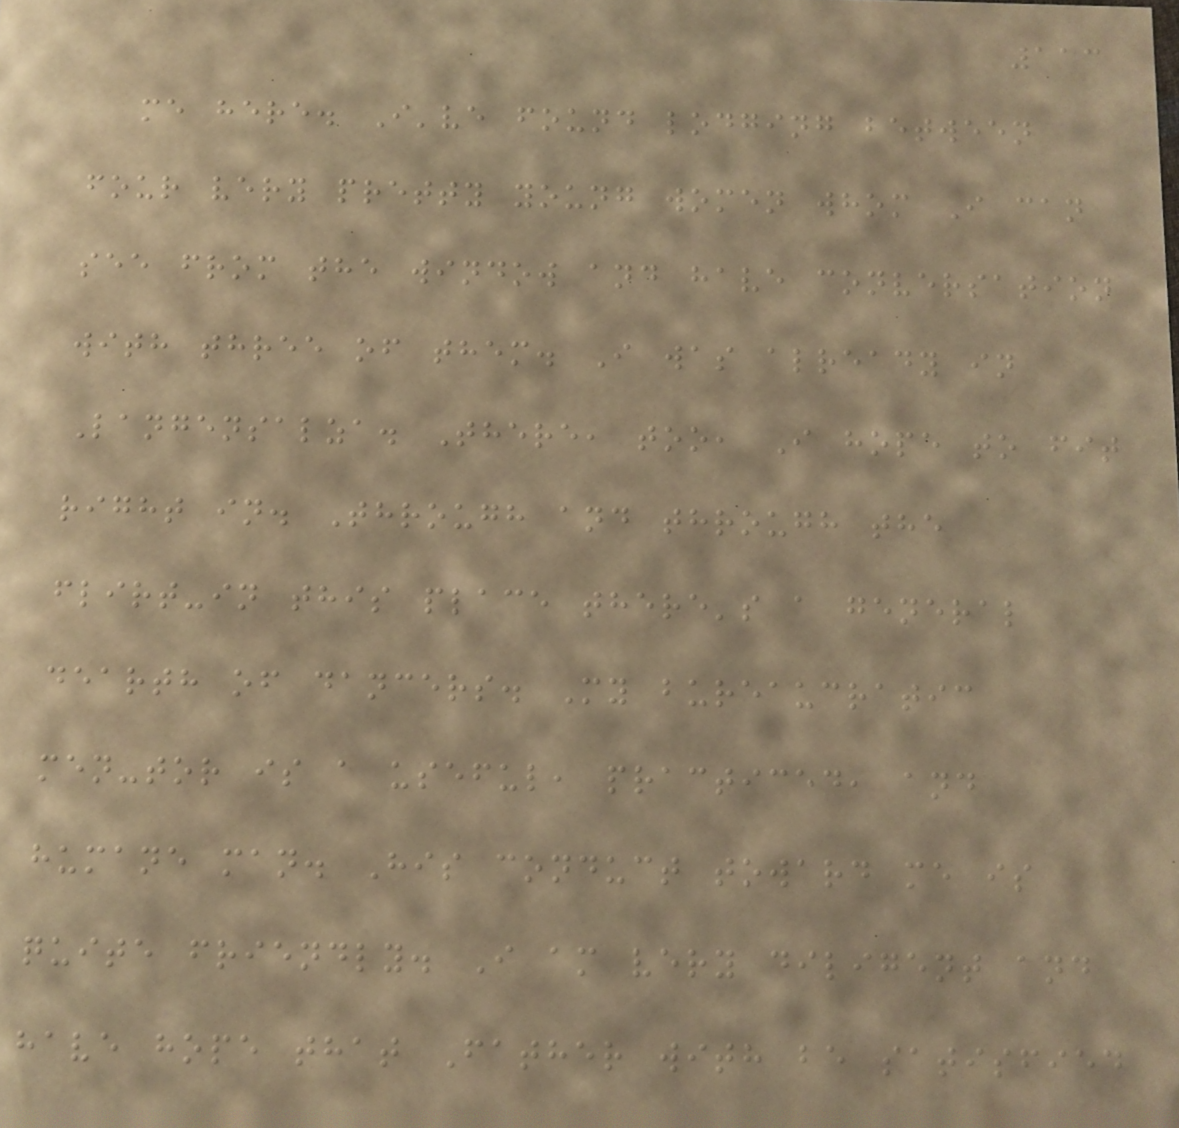113
me here. I've found lodging between
four very pretty young women whom I can
see from the window and have conversation
with three of them. I was already in
Langensalza. There, too, I hope to fit
right in. Through and through the
flirt-in this place there's a general
dearth of dancers. My bureaucratic
men-tor is a useful, practiced, and
humane man. His conduct toward me is
quite friendly. I am very diligent and
have hope that Father with be satisfied
